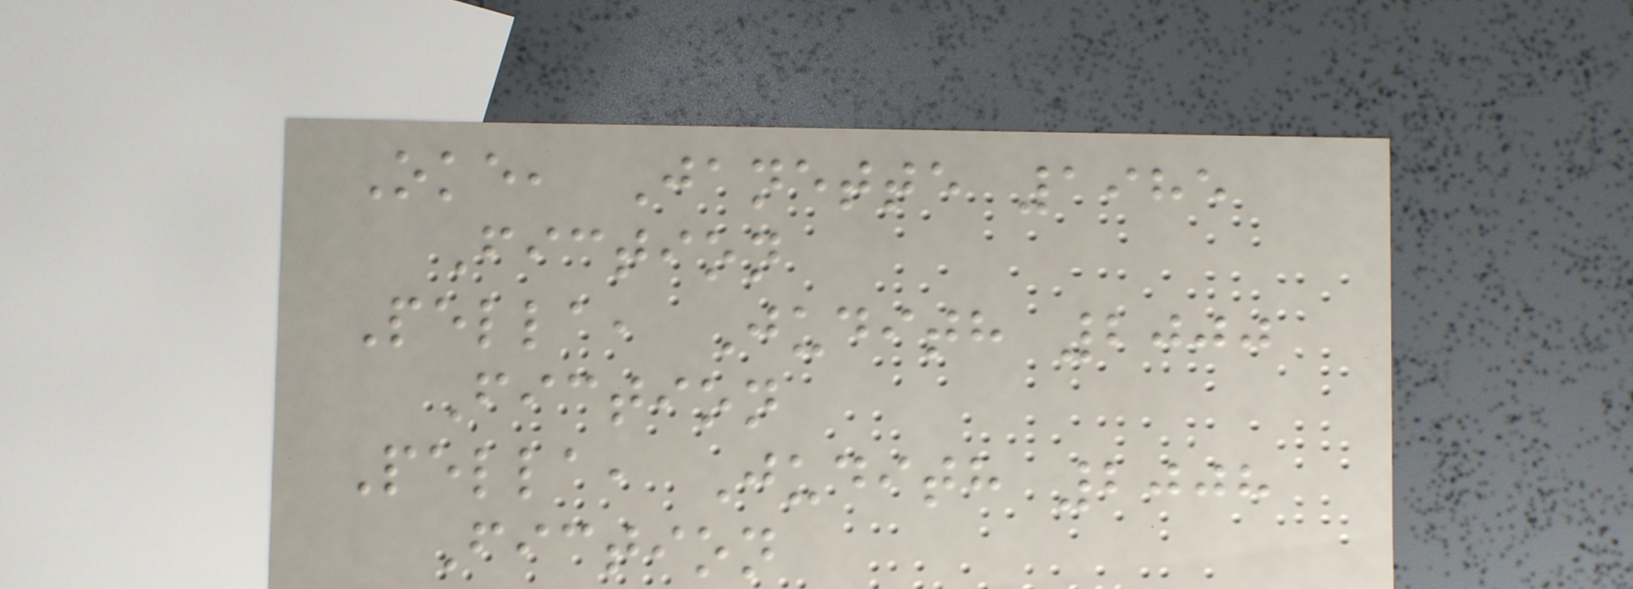Oke, Janette 1985
Fiction
Pella, Judith 2000
Fiction
Pella, Judith 2008
Fiction
